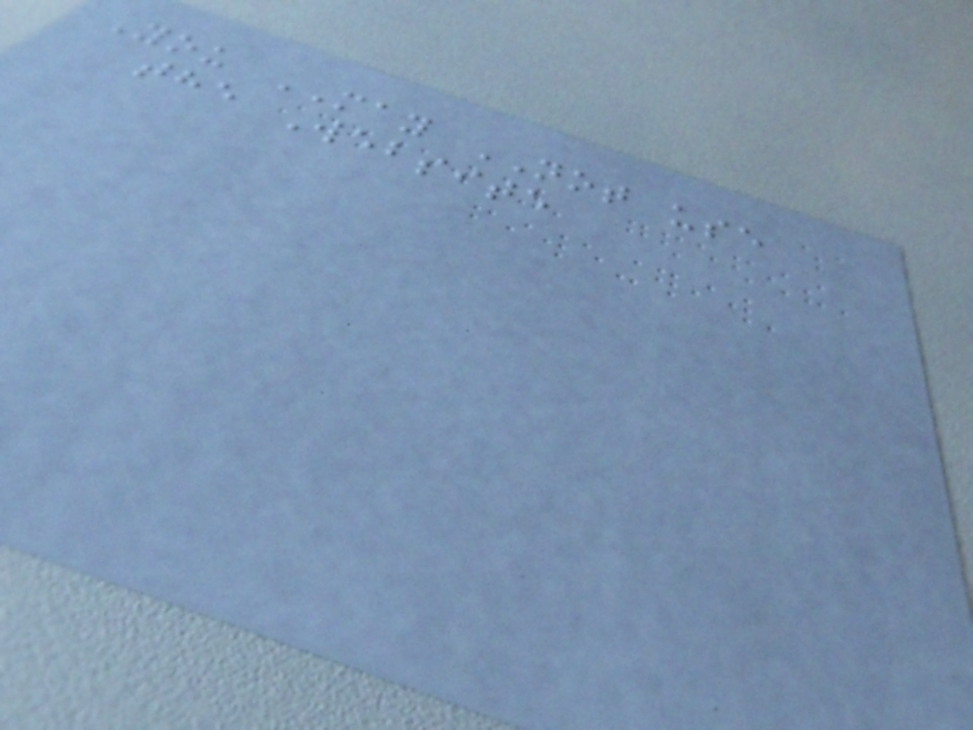You MAY NOT use
the Website
